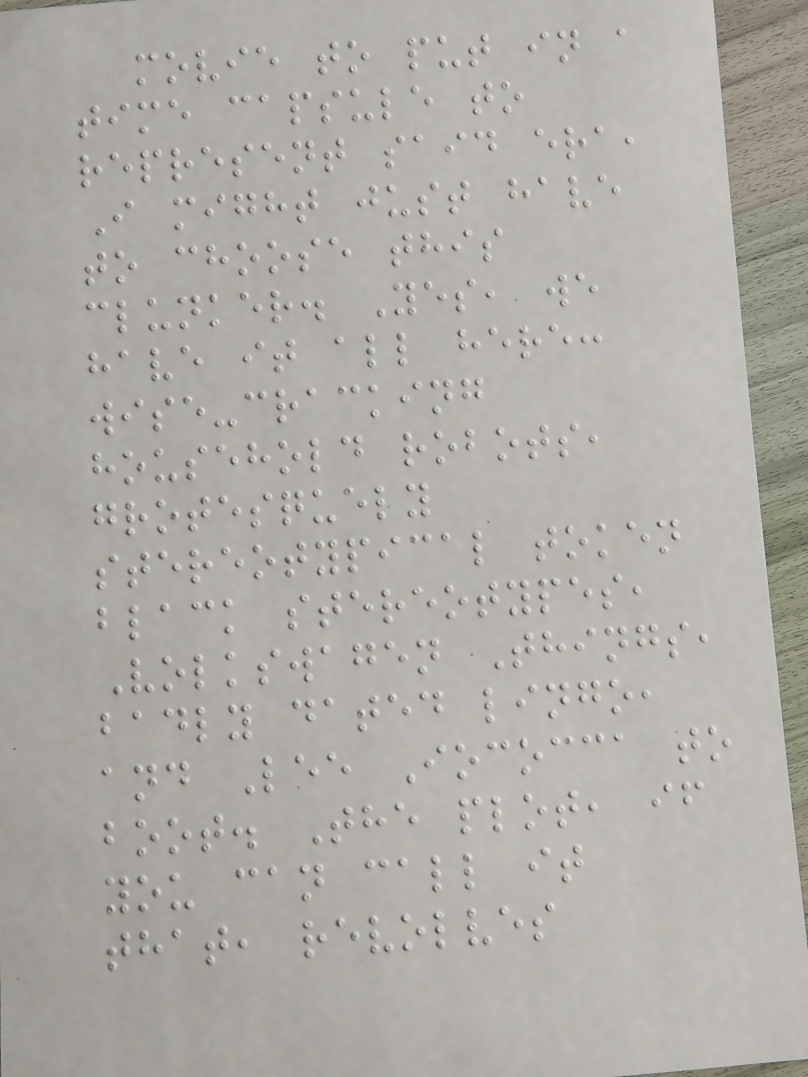movie to put in a
time capsule to
represent said era,
I might just have
to choose this
clunker. Yes, we
have it all here:
wise-cracking
household robots,
grotesquely
stereotypical token
black stereotypes,
Volkswagen Things,
badly dated lingo,
and Lee Iococca to
boot. The plot, if
you can call it
that, revolves
